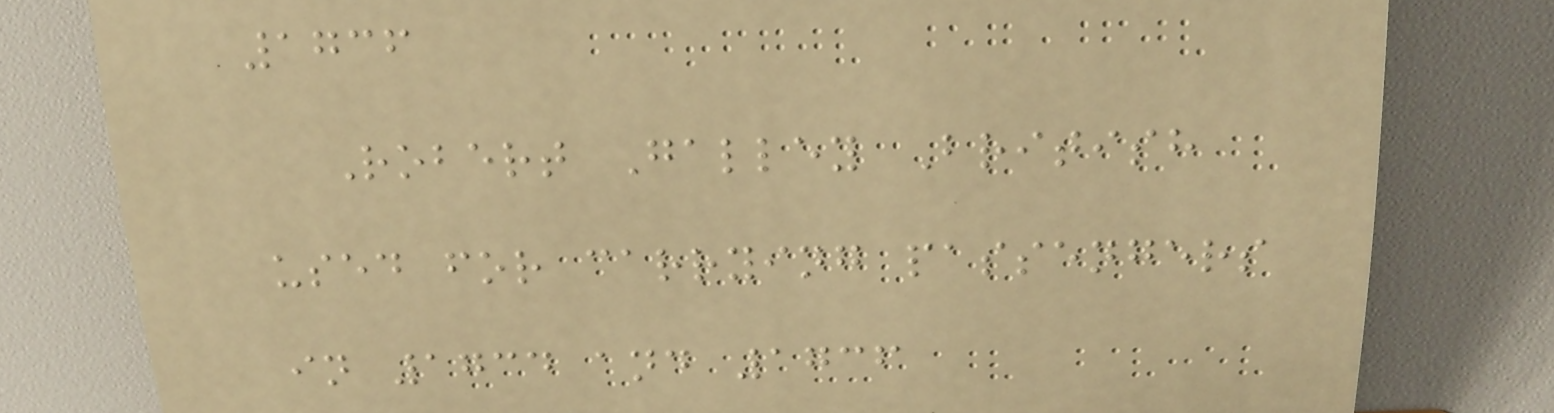1736
Robert Galley British
used for carrying passengers
in 1734 and 1736
